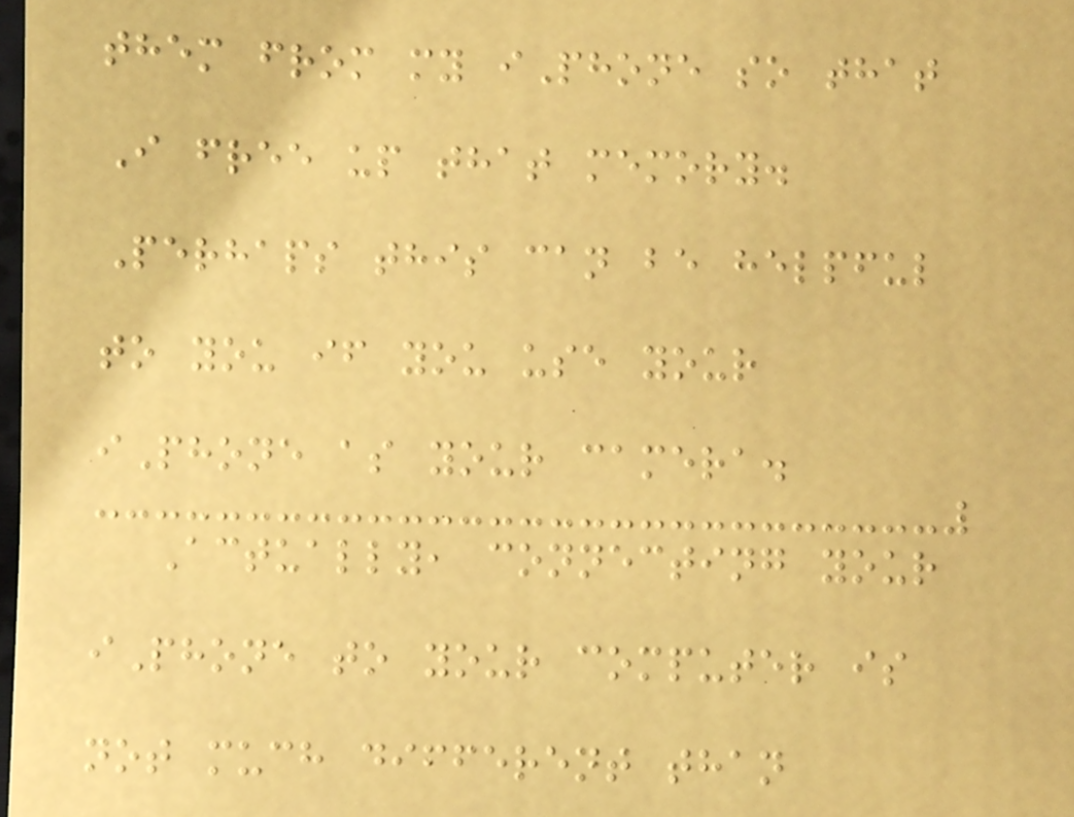them from my iPhone so that
I free up that memory.
Perhaps this can be helpful
to you if you use your
iPhone as your camera.
Actually, connecting your
iPhone to your computer is
not much different than
